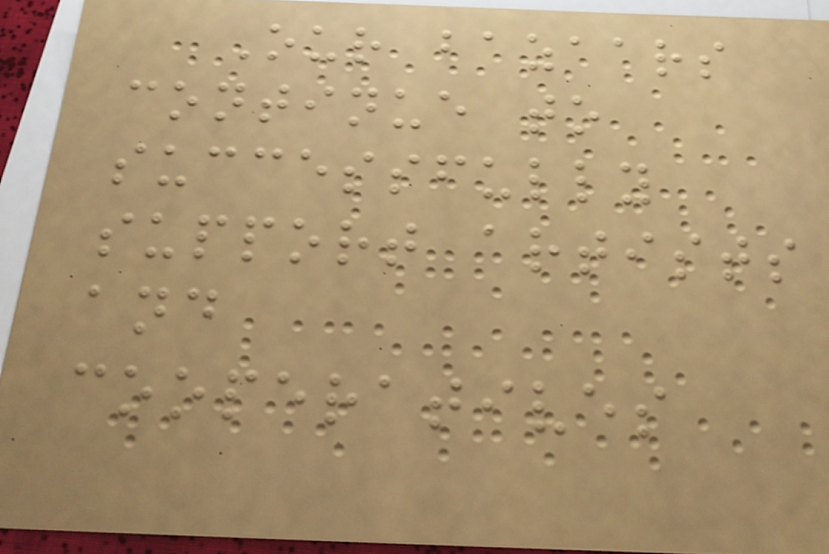Our bazaars
continue to
successfully
support artists
and
cooperatives
